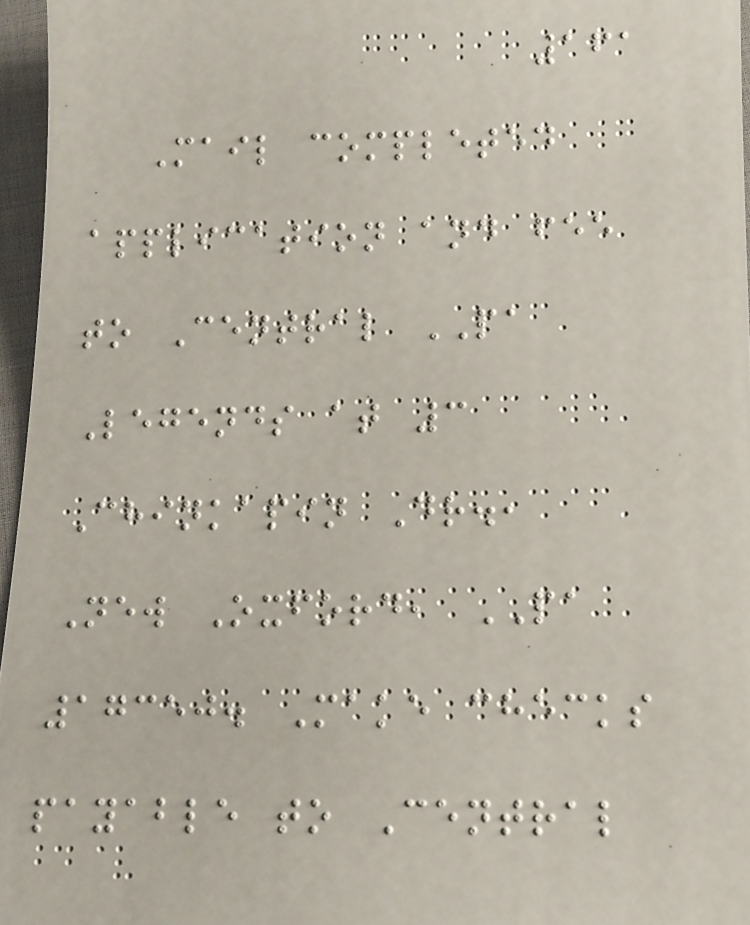161
Mail completed
application and fee
to Central PA
Legends at 3
Chinkapin Dr.,
New Oxford, PA
17350. Make checks
payable to Central
